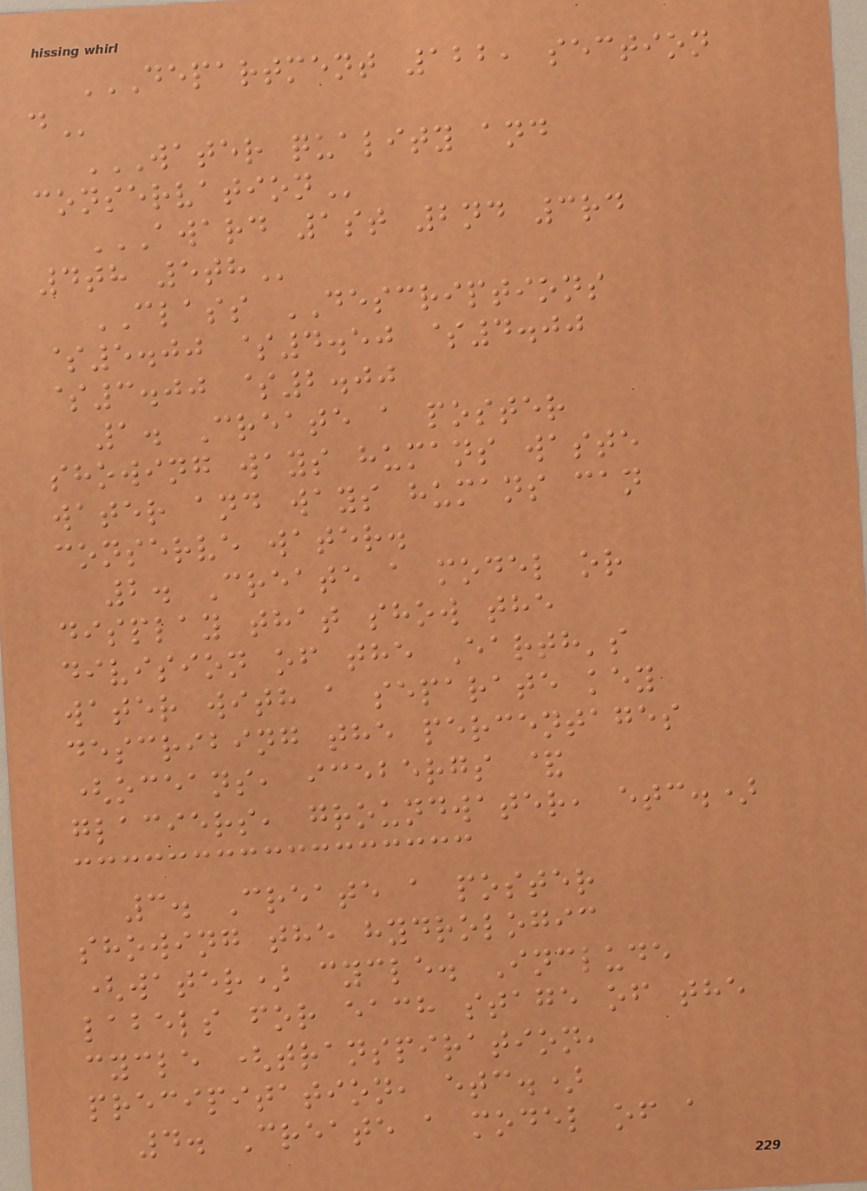DEPARTMENT 122, SECTION
D
WATER QUALITY AND
CONSERVATION
AWARD 1ST 2ND 3RD
4TH 5TH
CLASS DESCRIPTIONS
$5.00 $4.50 $4.00
$3.00 $2.00
1. Create a poster
showing ways humans waste
water and ways humans can
conserve water.
2. Create a model or
display that show the
division of the Earth's
water with a separate key
describing the percentages
(oceans, icebergs &
glaciers, groundwater, etc.)
3. Create a poster
showing the hydrologic
(water) cycle. Include
labels for each stage of the
cycle (transpiration,
precipitation, etc.)
4. Create a model of a
